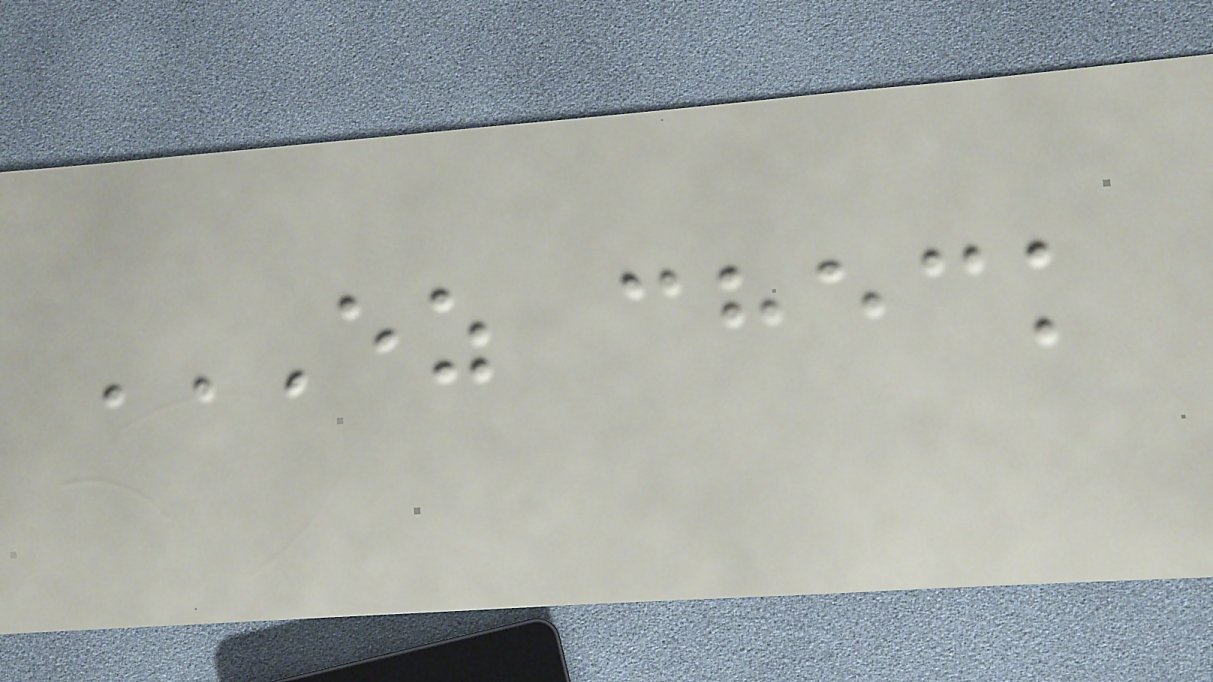EZ CHECK
